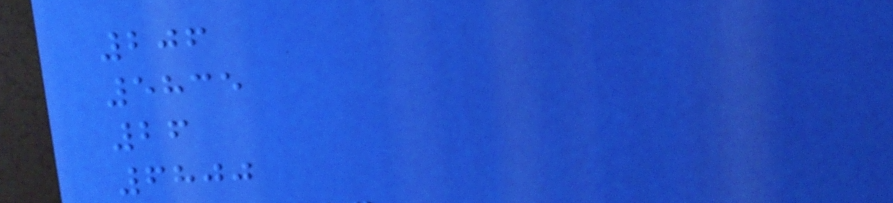206
5835
26
6800
